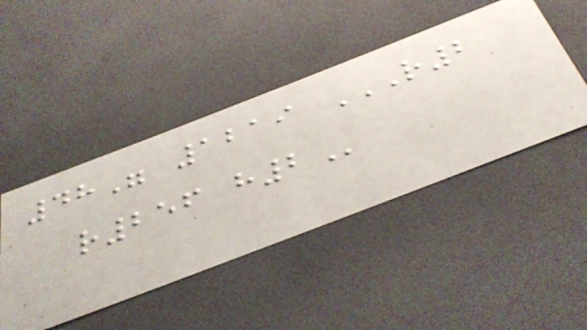48" 1219 R2
R256 H2
